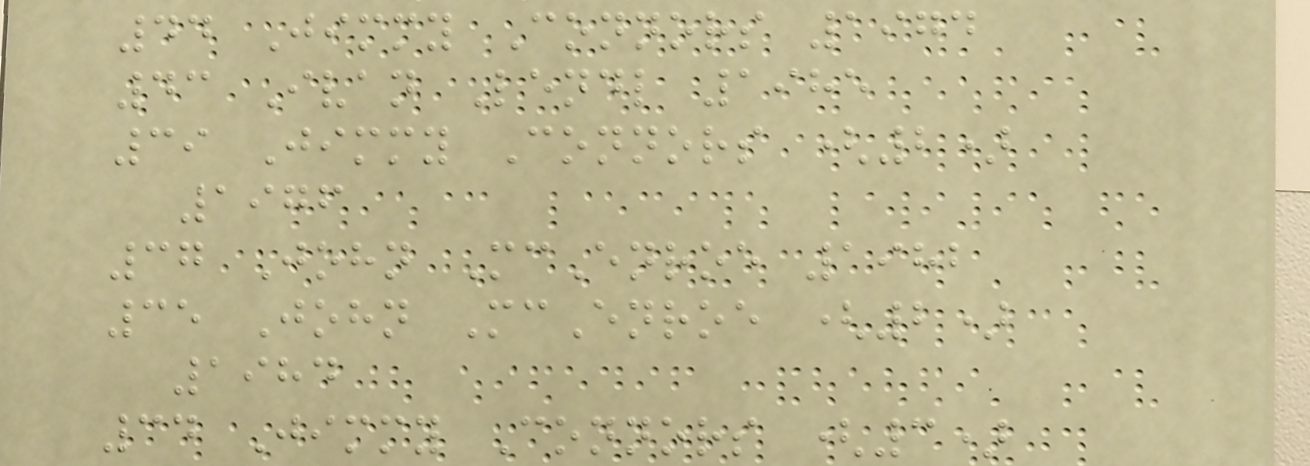44 Jimmy Connors 1974
43 Ivan Lendl 1985
39 Jimmy Connors (2)
1976
37 John McEnroe 1982
35 John McEnroe (2)
1984
34 Jimmy Connors (3)
